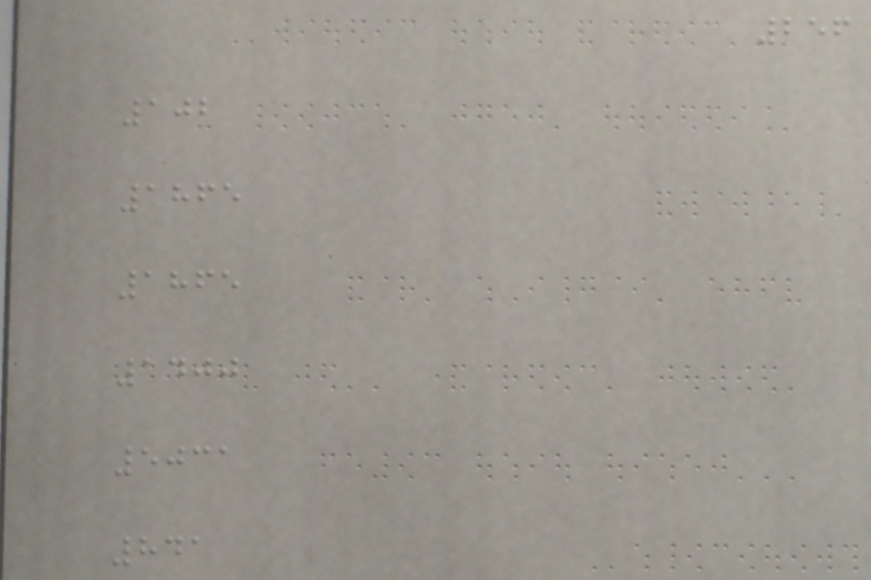256
102
1865
1865
1400
5031
841
